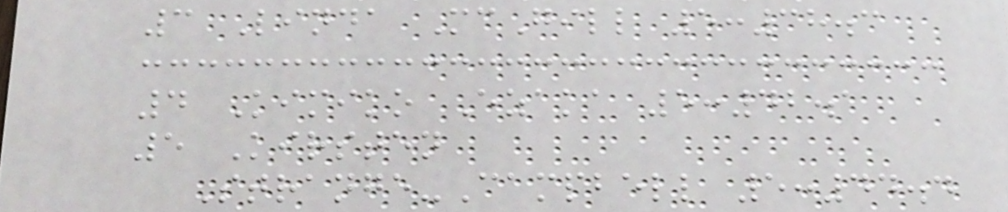3 Linda McGill 5:38.3
4 Kimiko Ezaka 5:42.1
5 Kirsten
Strange-Campbell 5:44.4
